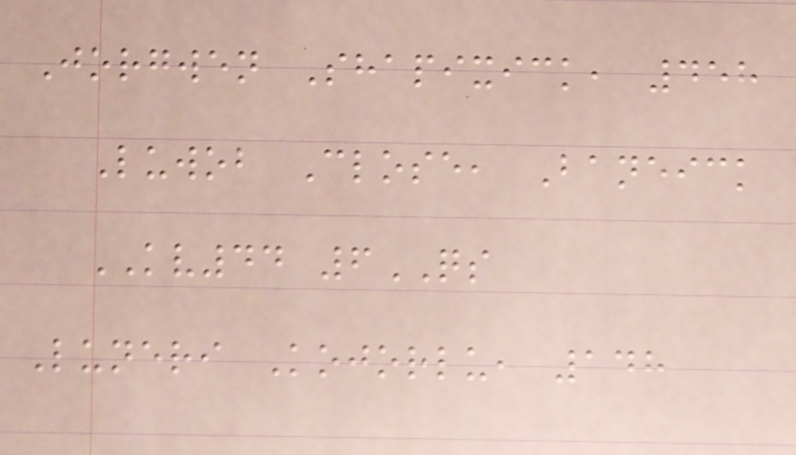Jorgwen Shapixick, 458
Luwob Close, Baneick
KV44 6QS
Luneri Kojorlu, 148
